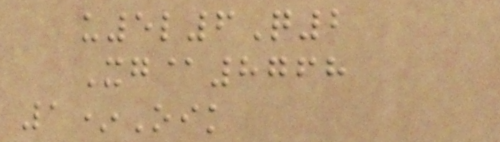u5l6Q2
Xg@8768
1*Oik
